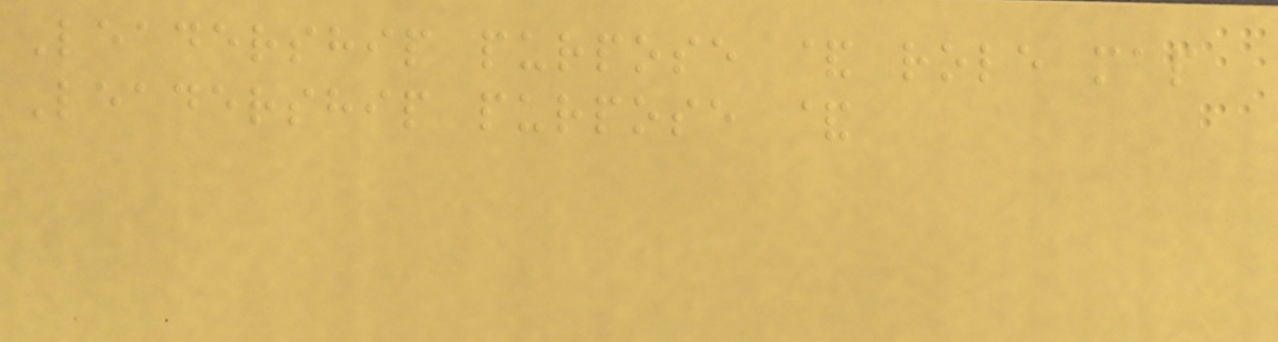Leadership purpose & role map
Leadership purpose &
